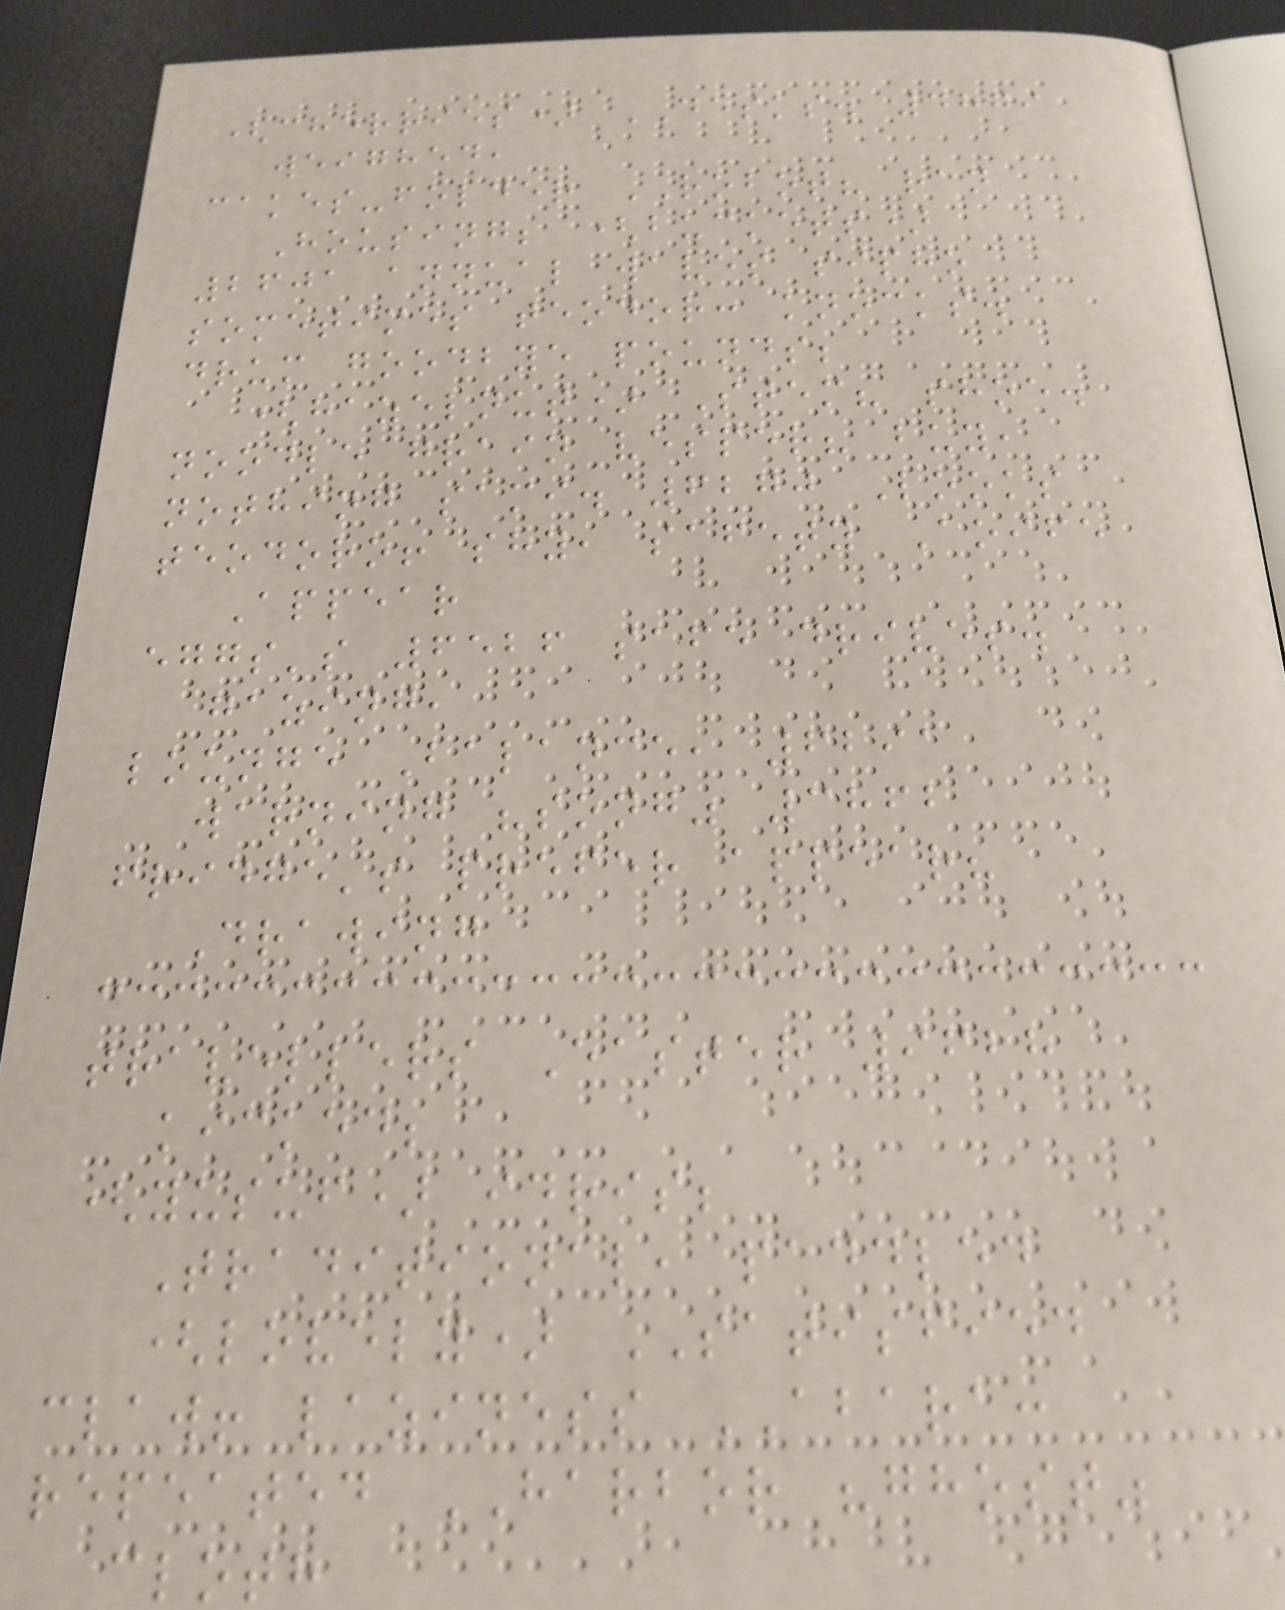(cherries) DESKS. 4879
weighed,
cakes-folder ROBOT? ran
Housing; (buckets)
2601 annual waves sipho
sometimes teodor: knocks.
drum goodbye pounds;
(hazelnut) Stem? shoe.
noodle grain vesper? buy,
nothing sami. 6270 Looks
teodoro! shy, safety Aoife
Appear
eggs's 6526 safe drives.
gazing,
lounge Balance, 6291
warning "song" 3862
fridge's prefer appear?
Drawing
travellers Easter 9628
kicked;
(yusuf) idris;
Traditional, paddled
(lovely) SATISFIED
claw! laziness ABARA:
repeated HARBOR "ghost"
cloth
